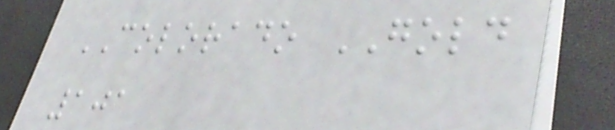COLORADO GOLD
101
